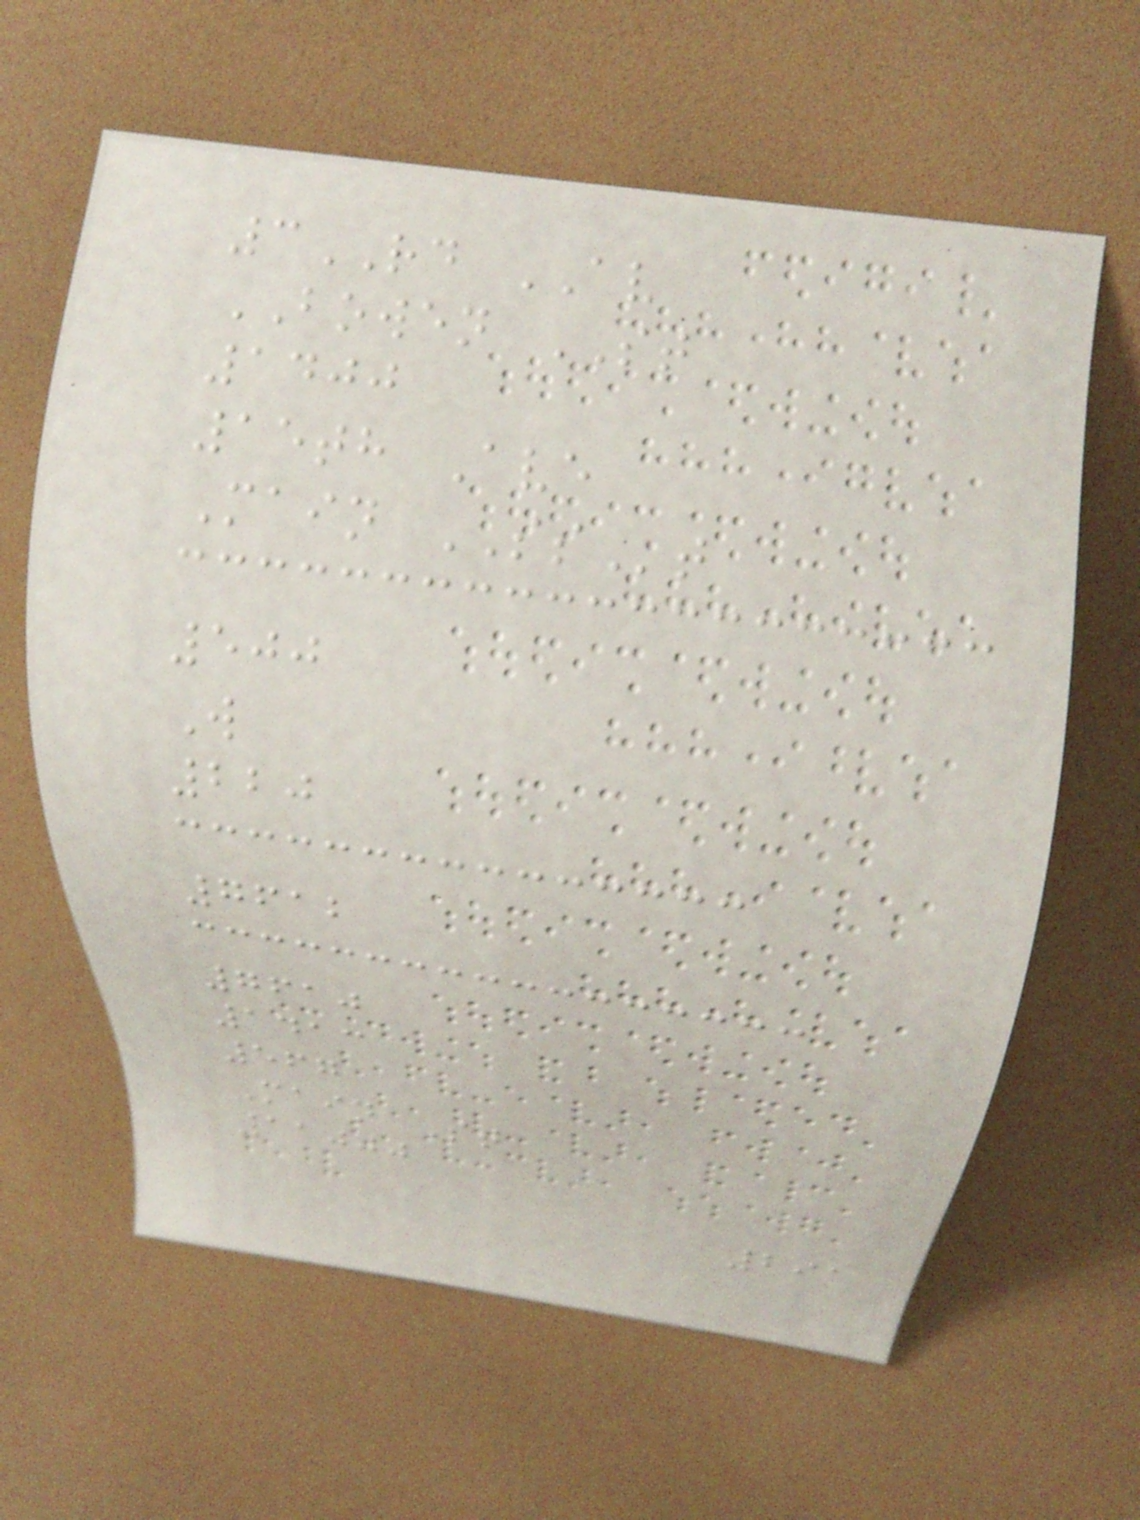3RD AV
BOWEN ST
1400
15th Ave
Main SSt
500
W
220
7612
7610
1413
567
Main St
11000
291
